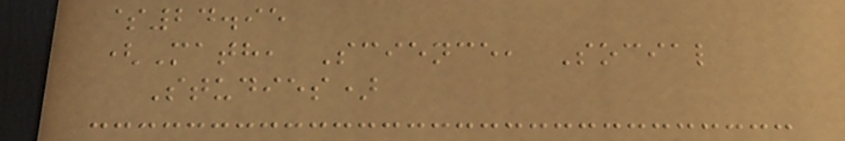$24.95
(Math, Science, Social
Studies)
